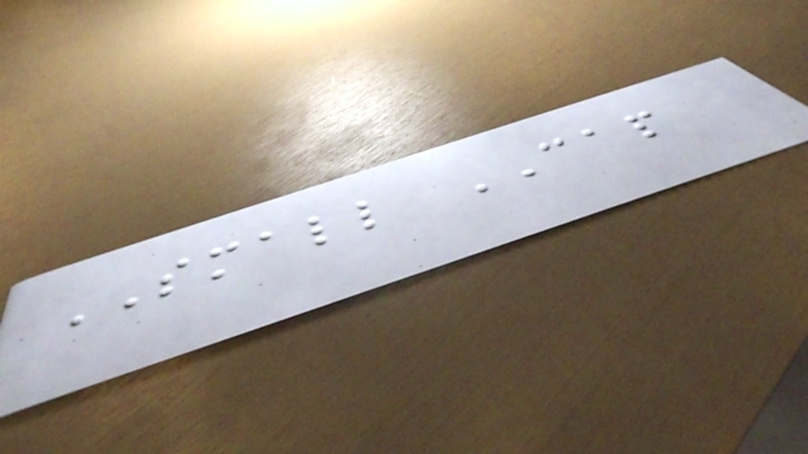SMALL CAP
